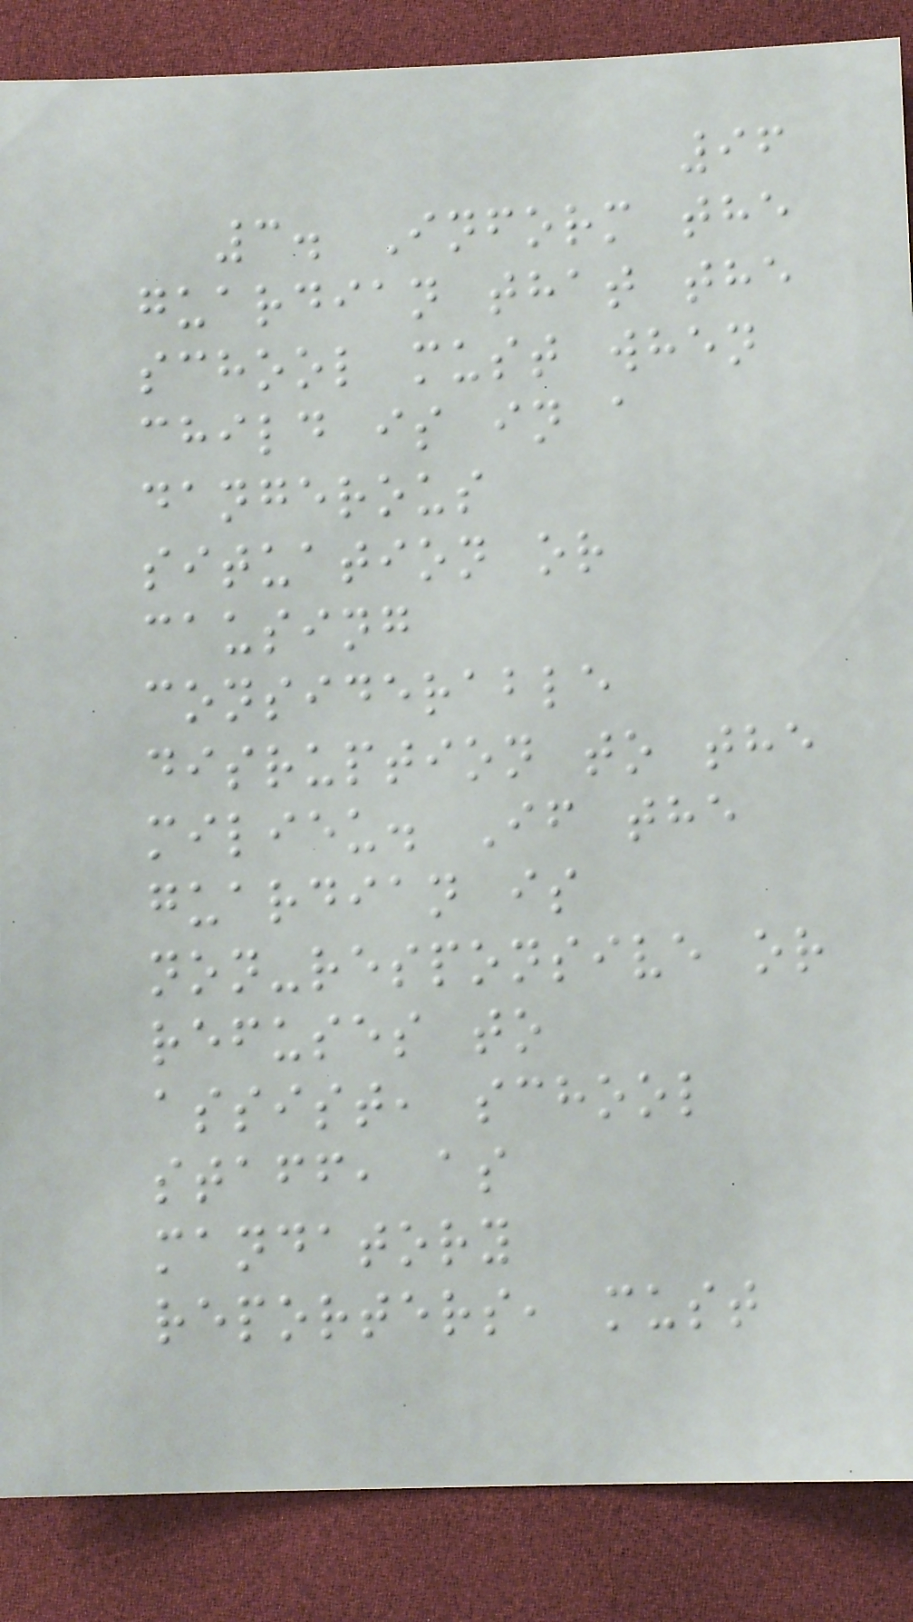96
3. Inform the
guardian that the
school must when
child is in a
dangerous
situation or
causing
considerable
disruption to the
milieu. If the
guardian is
non-responsive or
refuses to
assist, school
staff, as
mandatory
reporters, must
